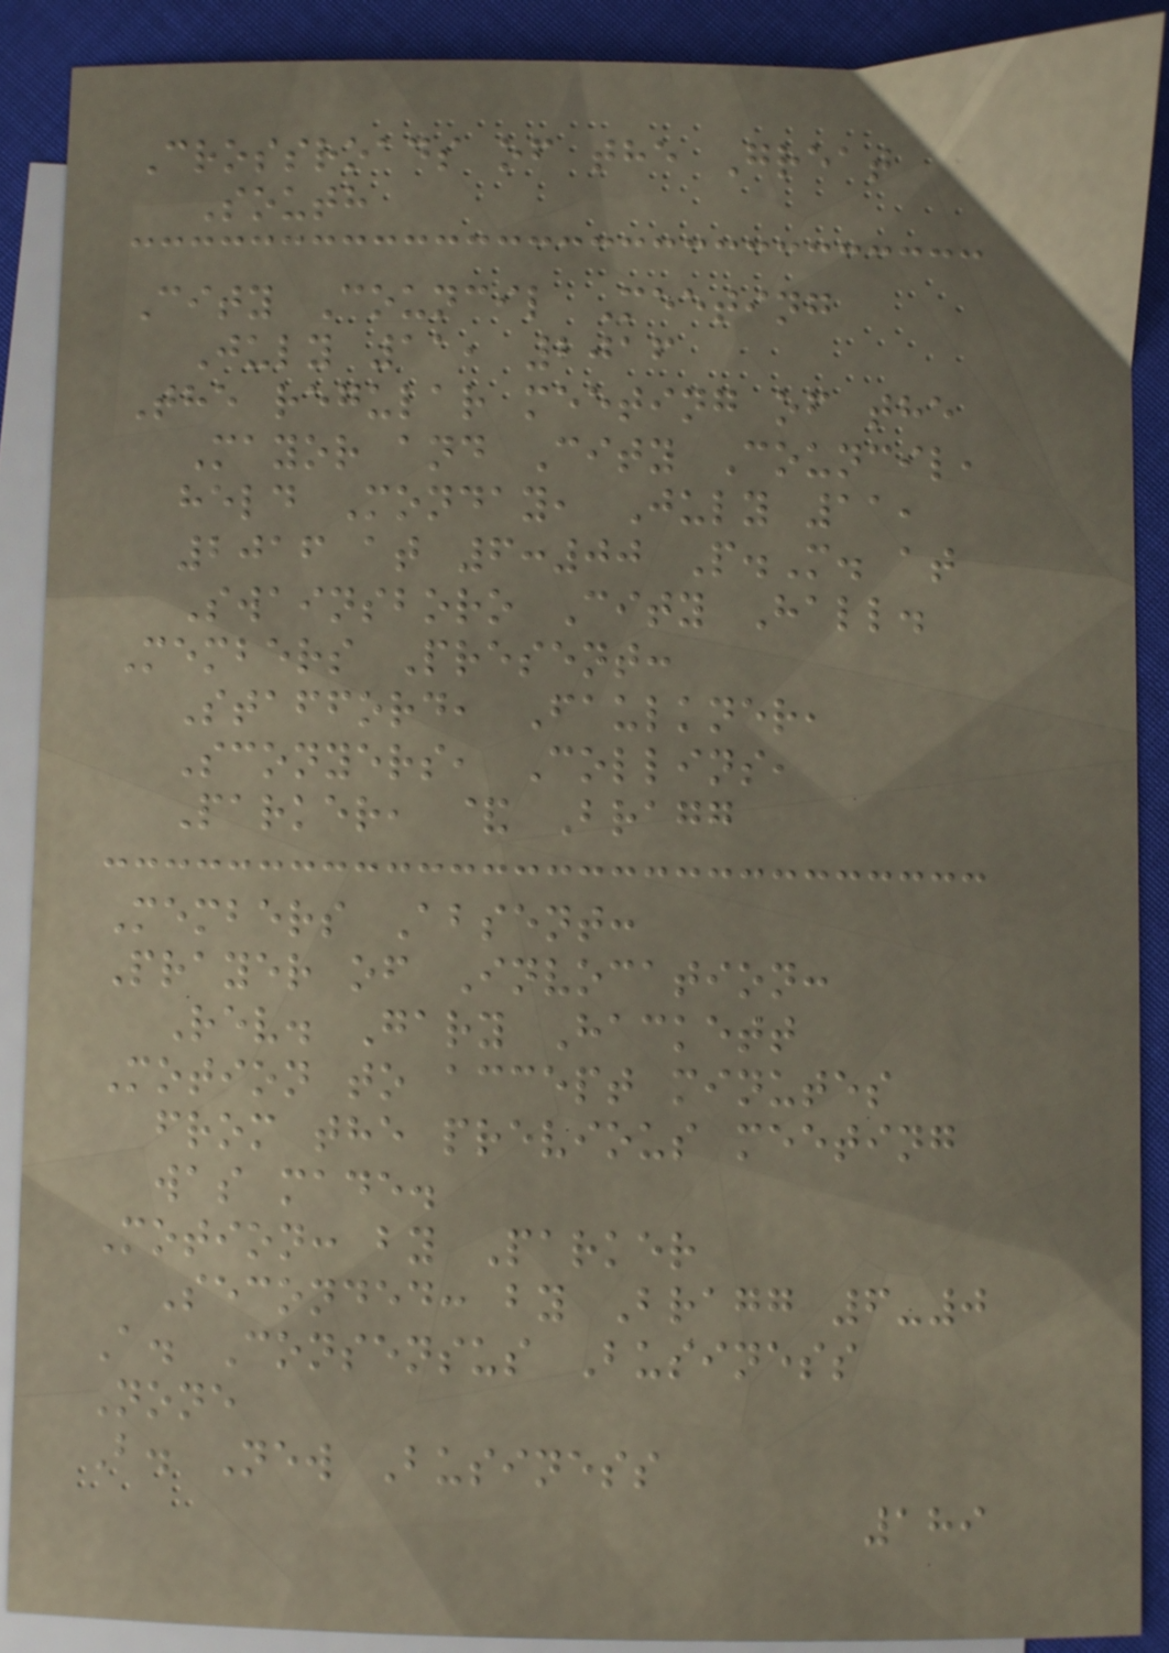Crossroads of the Great
South
City Council Meeting
July 11, 2016
The regular meeting of the
Mayor and City Council,
held Monday, July 11,
2016 at 6:00 P.M. at
Swainsboro City Hall.
Members Present:
Stafford, Faulkner,
Sconyers, Collins,
Parker, & Bragg
Members Absent:
Prayer of Invocation:
Rev. Gary Hackett
Motion to accept minutes
from the previous meeting
was made.
Motion: by Parker
Seconded: by Bragg 6-0
A. Consensus Business
None
B. New Business
189
